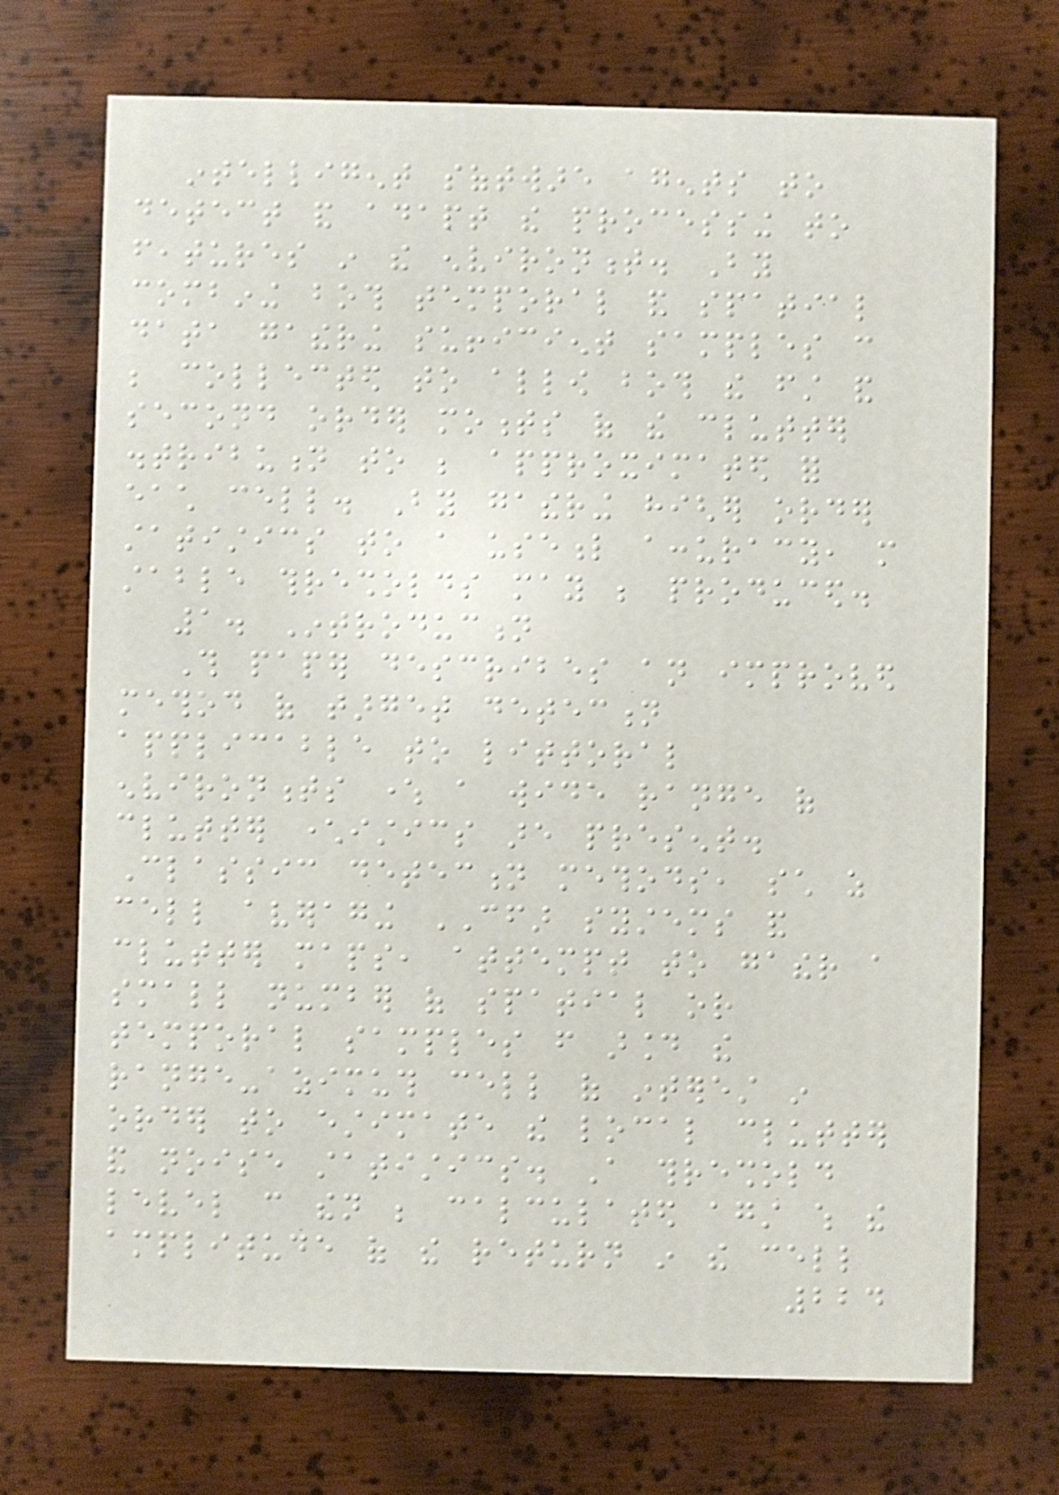intelligent software agents to
detect and adapt the processing to
features in the environment. By
combining both temporal and spatial
data gathering sufficient samples can
be collected to allow both the first and
second order moments of the clutter
distribution to be approximated for
each cell. By gathering higher order
statistics to a useful accuracy, more
stable thresholds may be produced.
1. Introduction
This paper describes an improved
method of target detection
applicable to littoral
environments where a wide range of
clutter characteristics are present.
Classic detection methods, such as
cell averaging CFAR systems and
clutter maps, attempt to gather a
small number of spatial or
temporal samples from around the
range-azimuth cell of interest in
order to estimate the local clutter
and noise statistics. A threshold
level can then be calculated against which the
amplitude of the return in the cell
224
